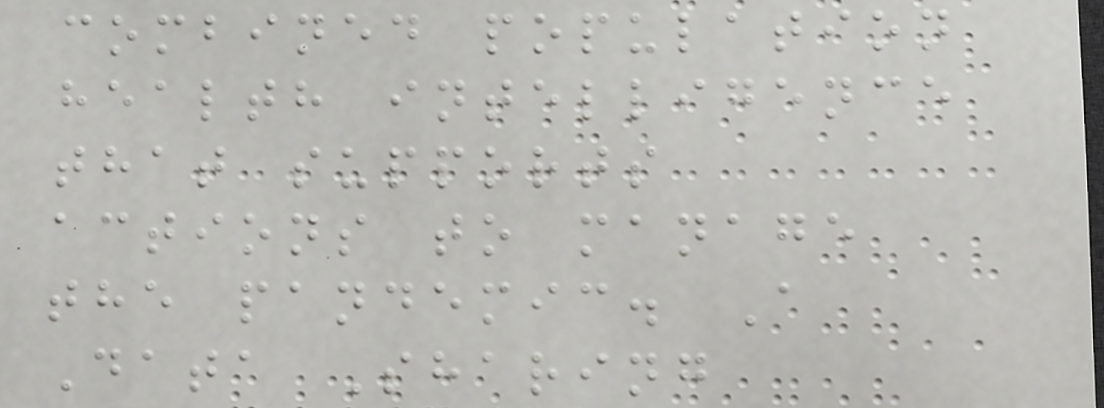combined population
health intelligence
that supports
actions to manage
the pandemic. A
Data Sharing
